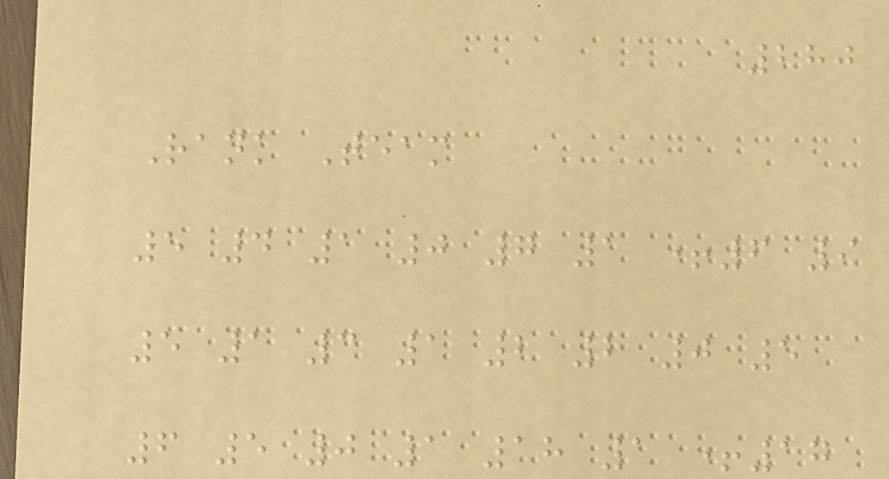280
Rank Team
5 4 1 0 7 1 +6 9
5 1 3 1 2 2 0 5
6 5 0 1 18 1 +17
